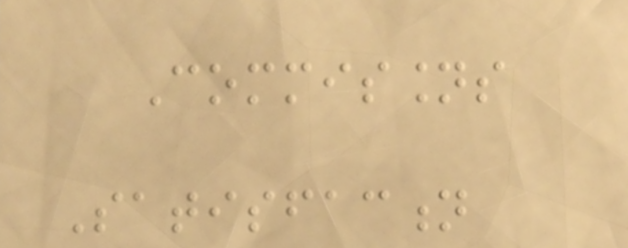Commissions
Satisfaction
